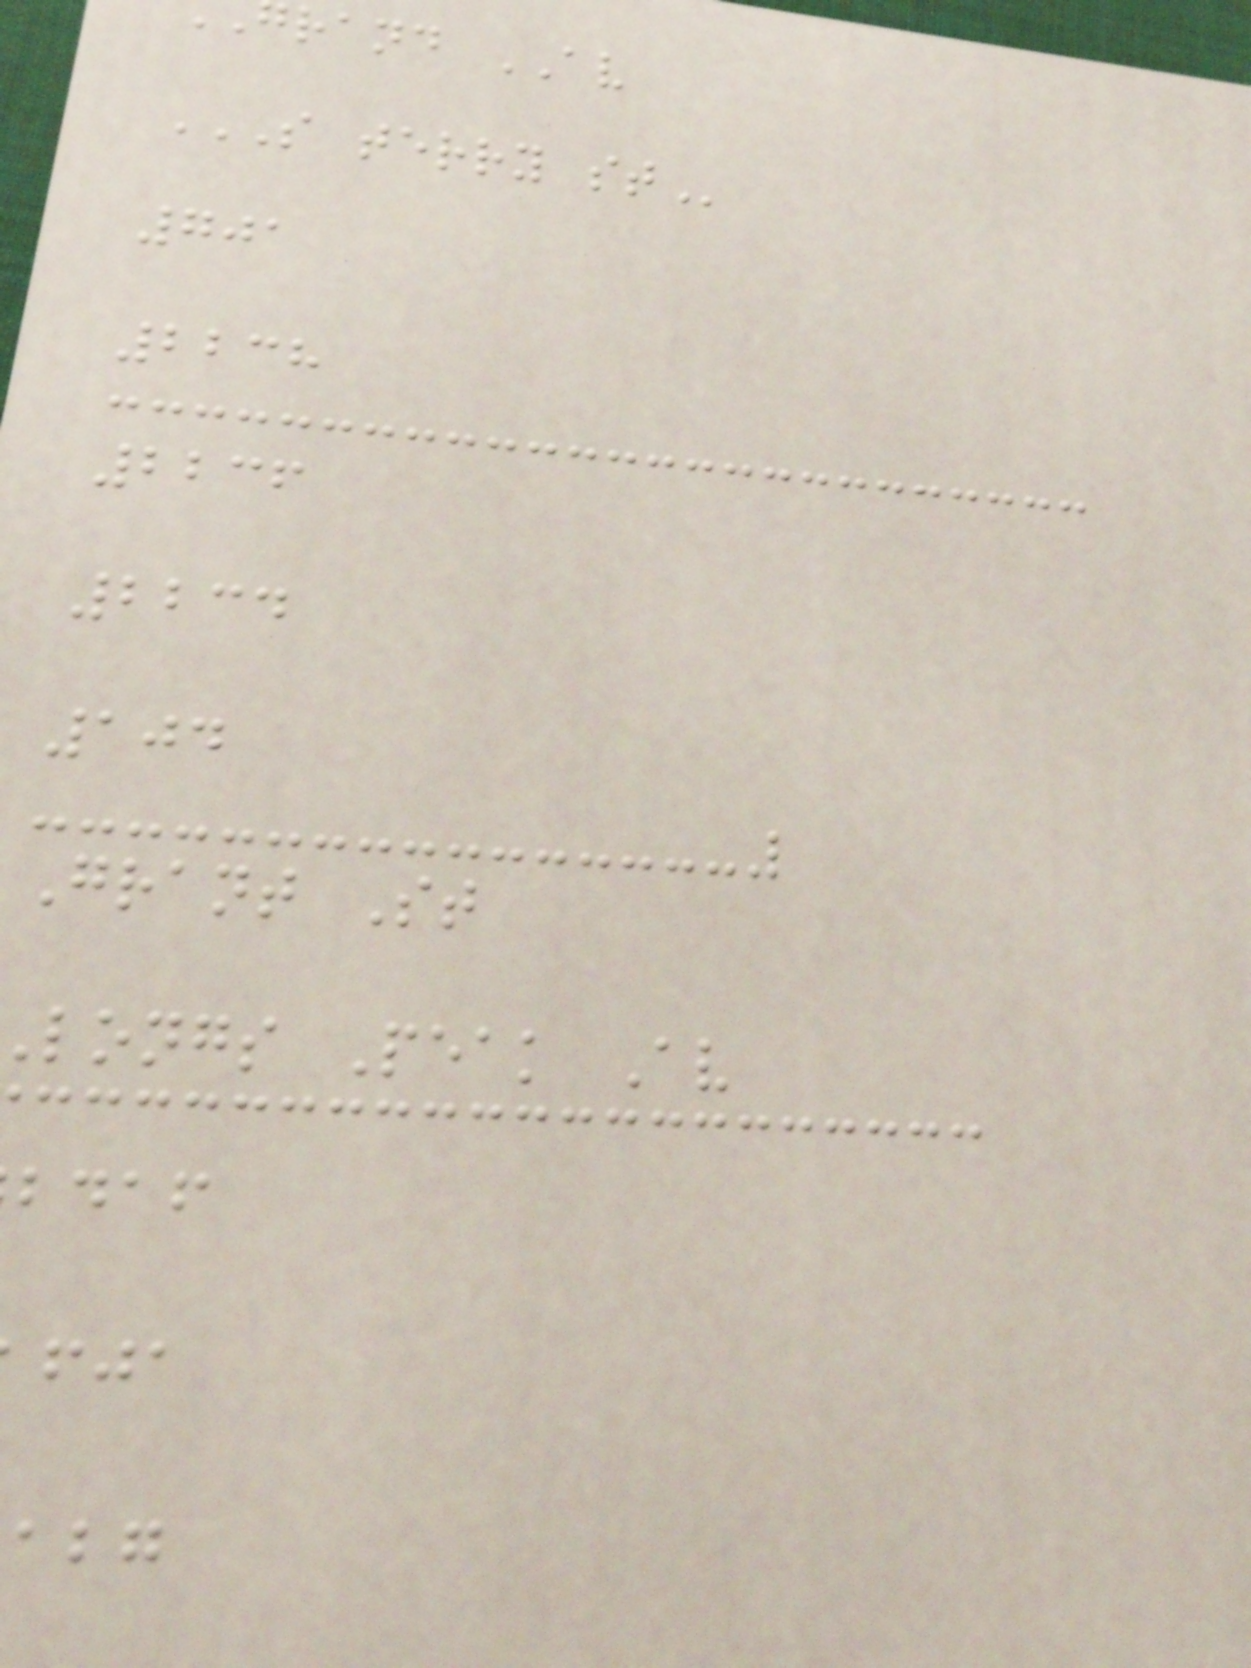rand AV
S TERRY ST
701
2238
2236
2234
104
Grant St
longs Peak Av
bdaf
